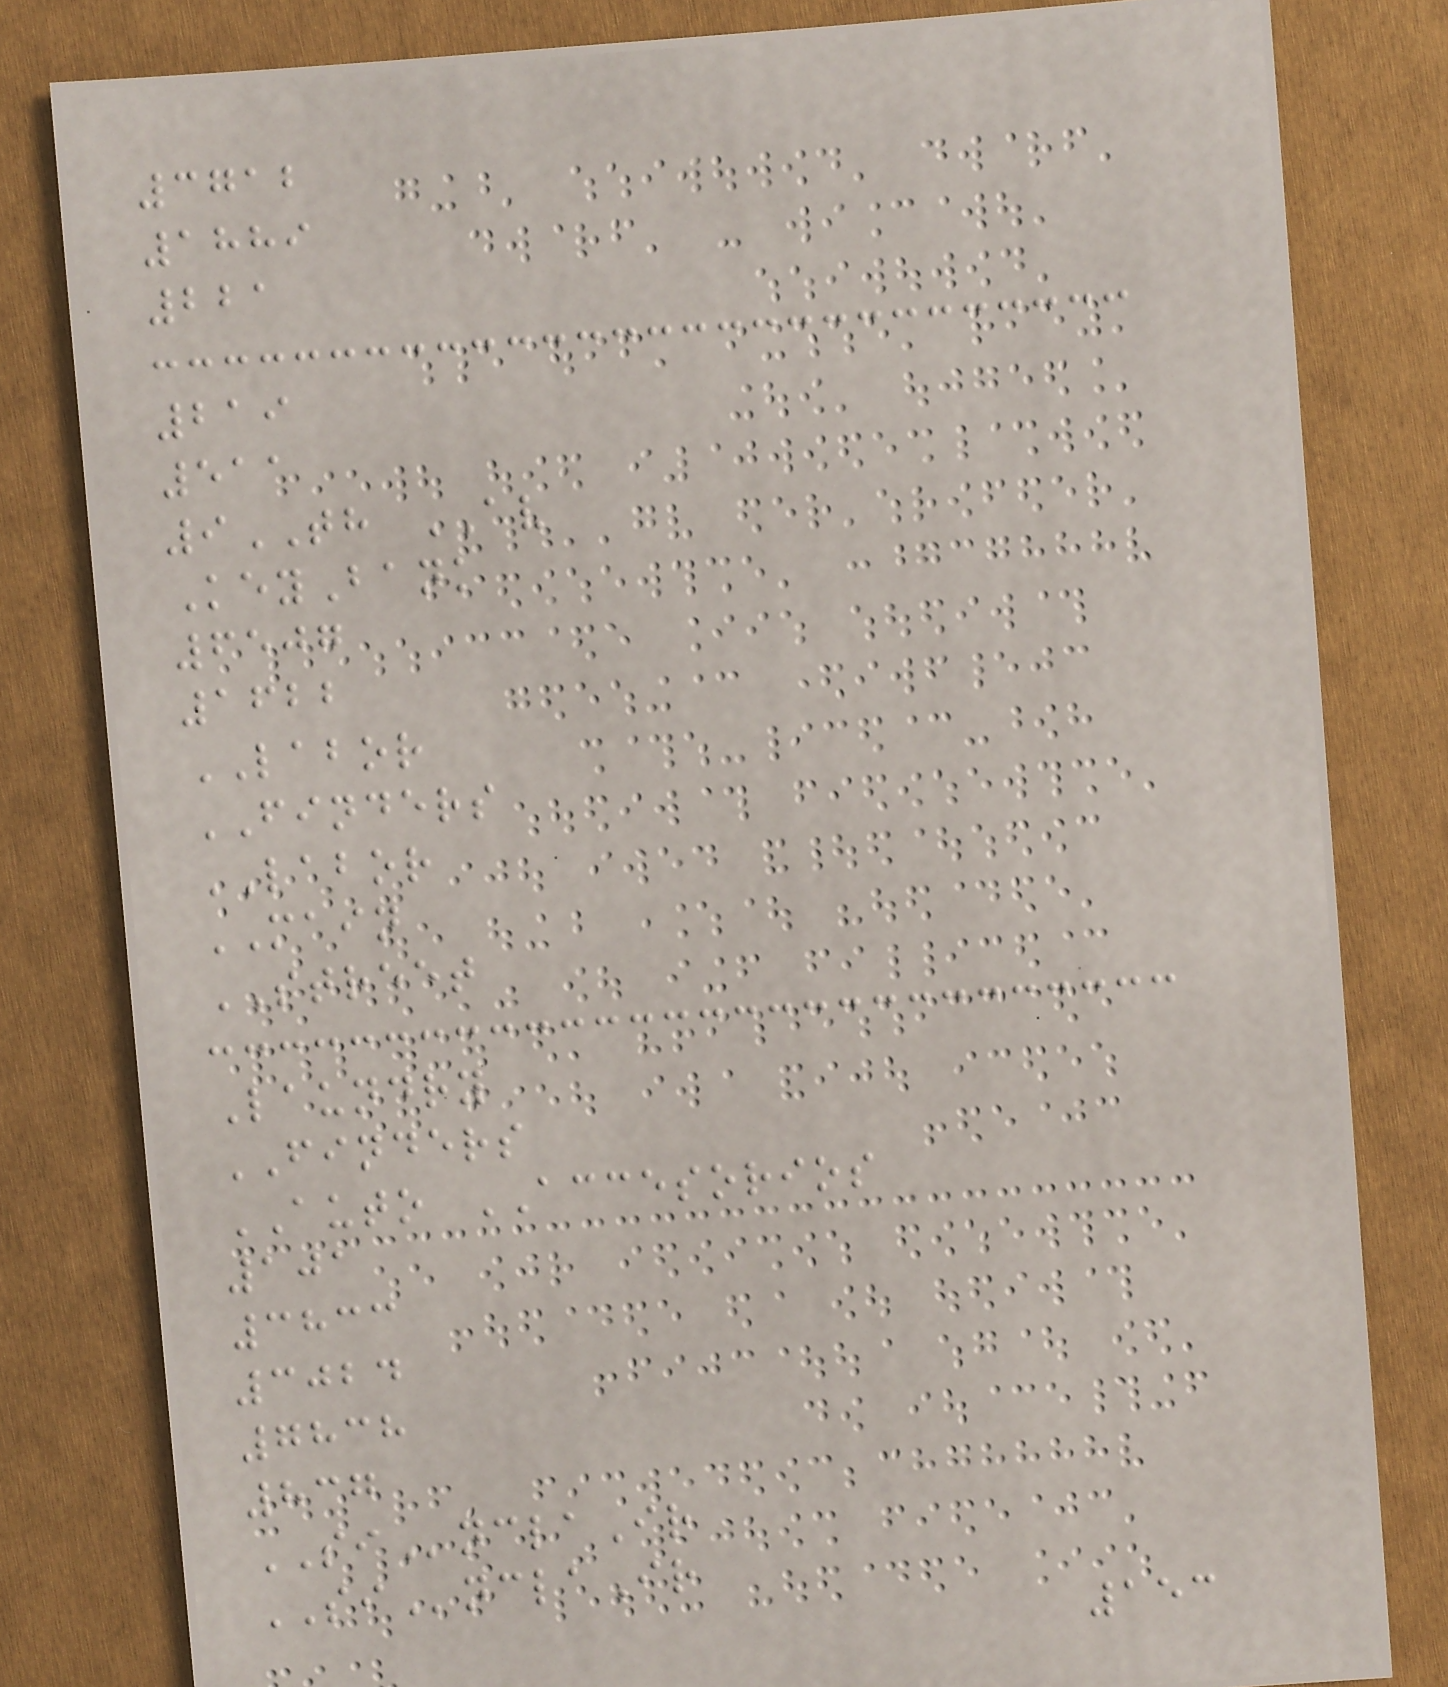3712
1889
221
219
511
9TH AV
KeyBank
6507
1622
LABOR
FINDERS
LABOR
MAIN
STREET
Laundry
FINDERS
AUTO ACCESORIOS
101
3833
3024
7838
837
SInclaIr
SInclaIr
153
